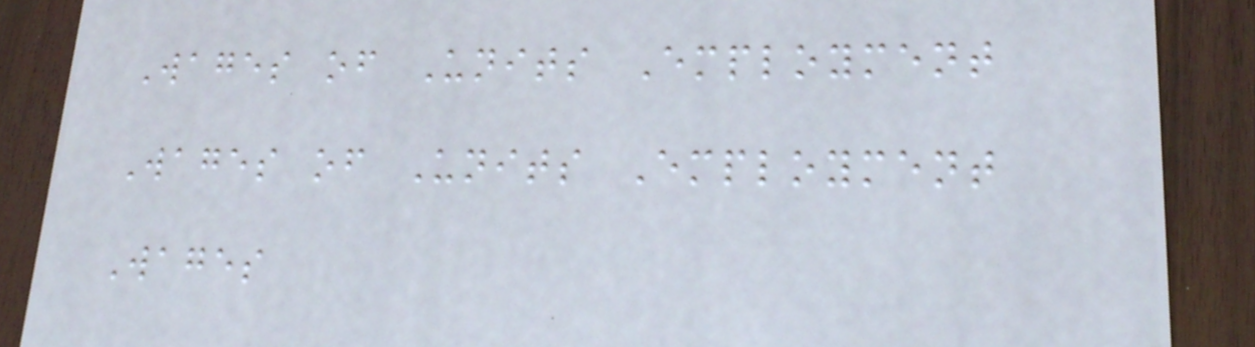Wages of Units Employment
Wages of Units Employment
Wages
